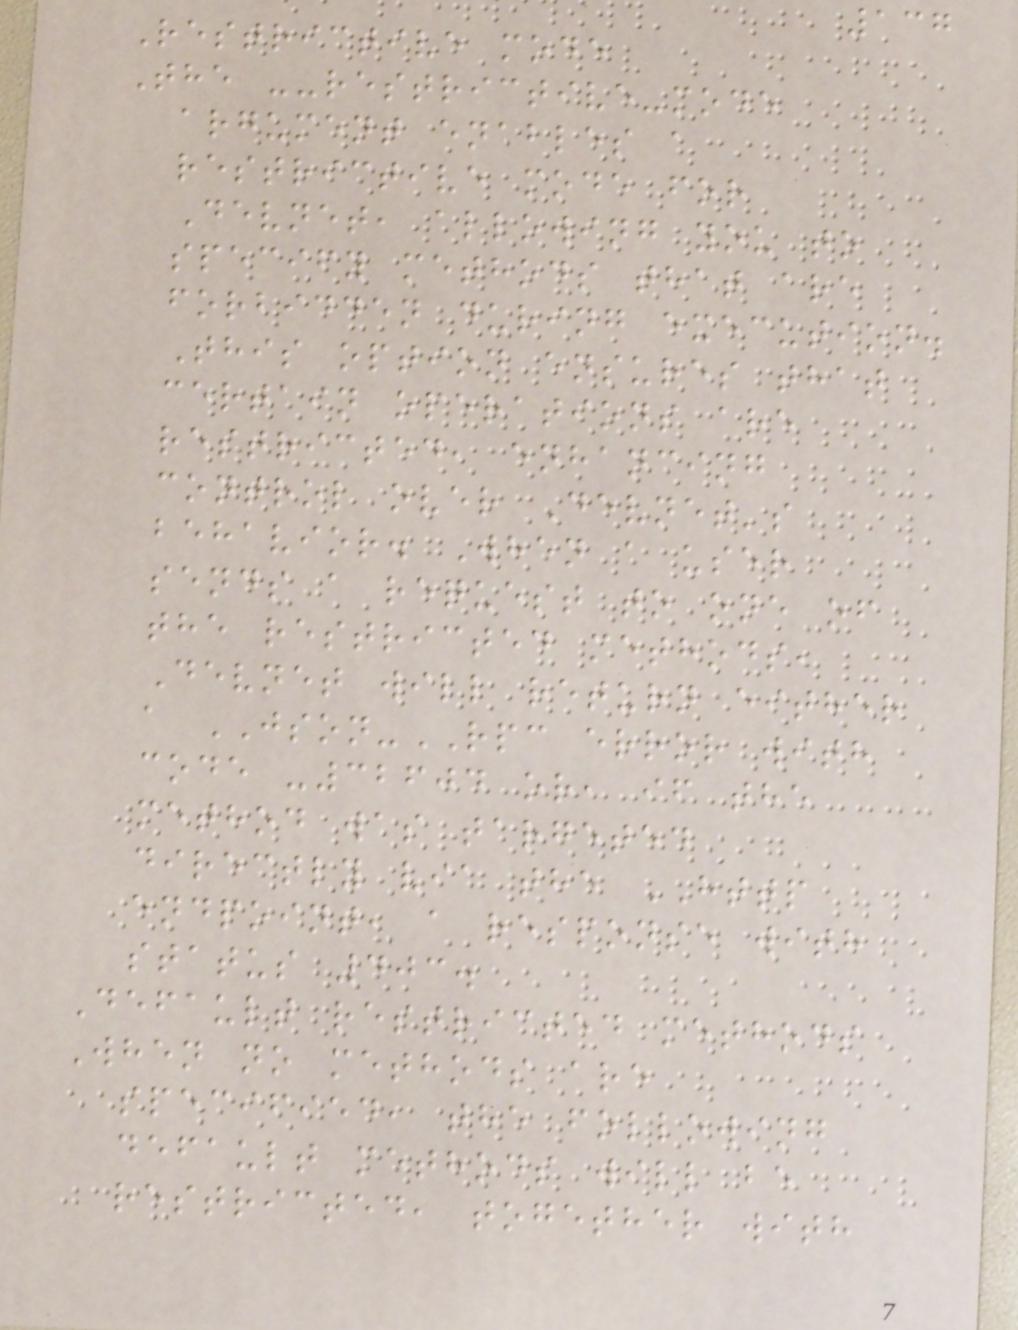137
Restrictive mode
The --restrictive-mode
argument enables a
restrictive mode for
Devnet, allowing you to
specify methods that are
forbidden during execution.
This option ensures that
certain operations are
restricted, enhancing
control over Devnet's
behavior. When a user
sends a request to one of
the restricted methods,
Devnet will return either
a JSON-RPC error with
code -32604 or, if the
method was targeted
directly via the HTTP
endpoint, a response with
status 403.
Default restricted methods
When no methods are
specified, the following
default methods will be
restricted, together with
